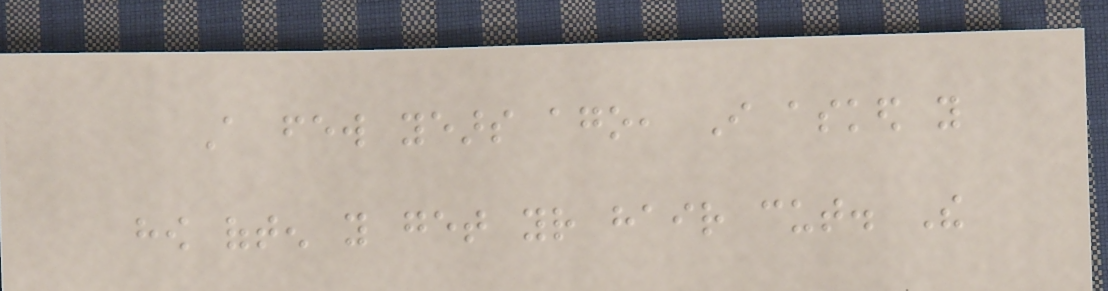A few years ago, I asked you
how often you get your hair cut. The
